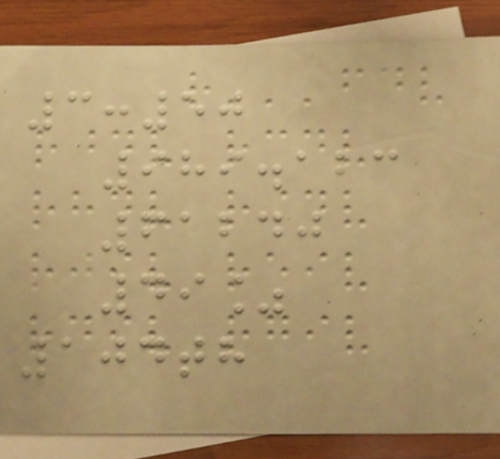3:50
989.123
61240
49%
104th
